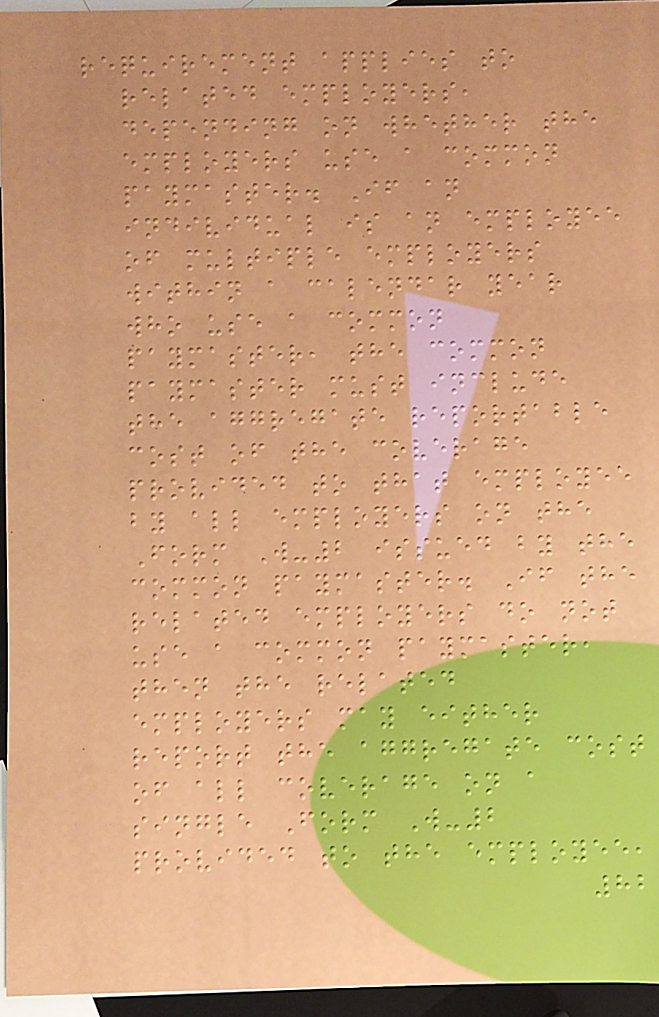requirement applies to
related employers,
depending on whether the
employers use a common
paymaster. If an
individual is an employee
of multiple employers
within a calendar year
who use a common
paymaster, the common
paymaster must include
the aggregate reportable
cost of the coverage
provided to that employee
by all employers on the
Form W-2 issued by the
common paymaster. If the
related employers do not
use a common paymaster,
then the related
employers may either
report the aggregate cost
of all coverage on a
single Form W-2
provided to the employee,
82
